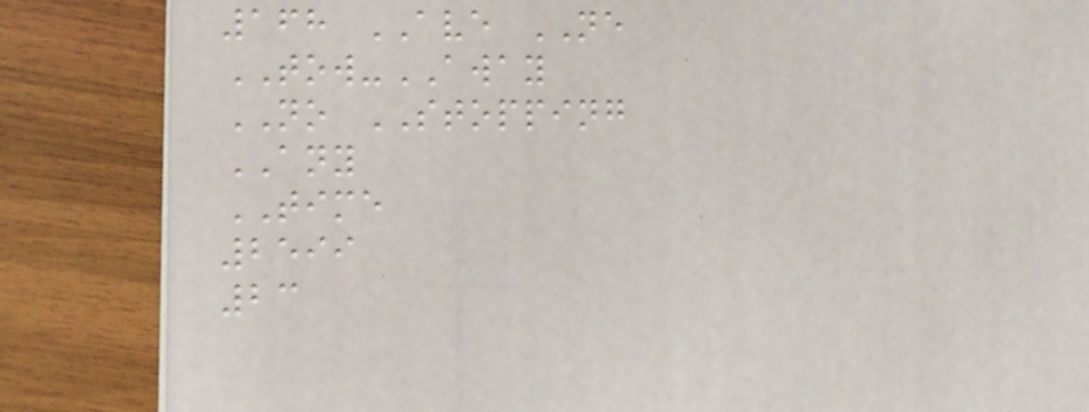168 AVE NE
TOW-AWAY
NO STOPPING
ANY
TIME
2599
23
